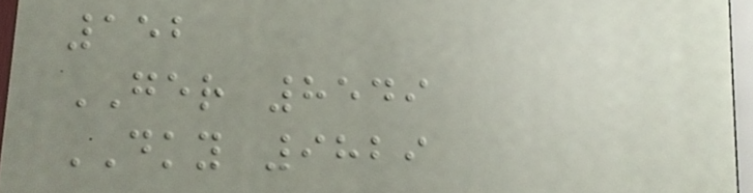152
GER 8549
DKY 9829
